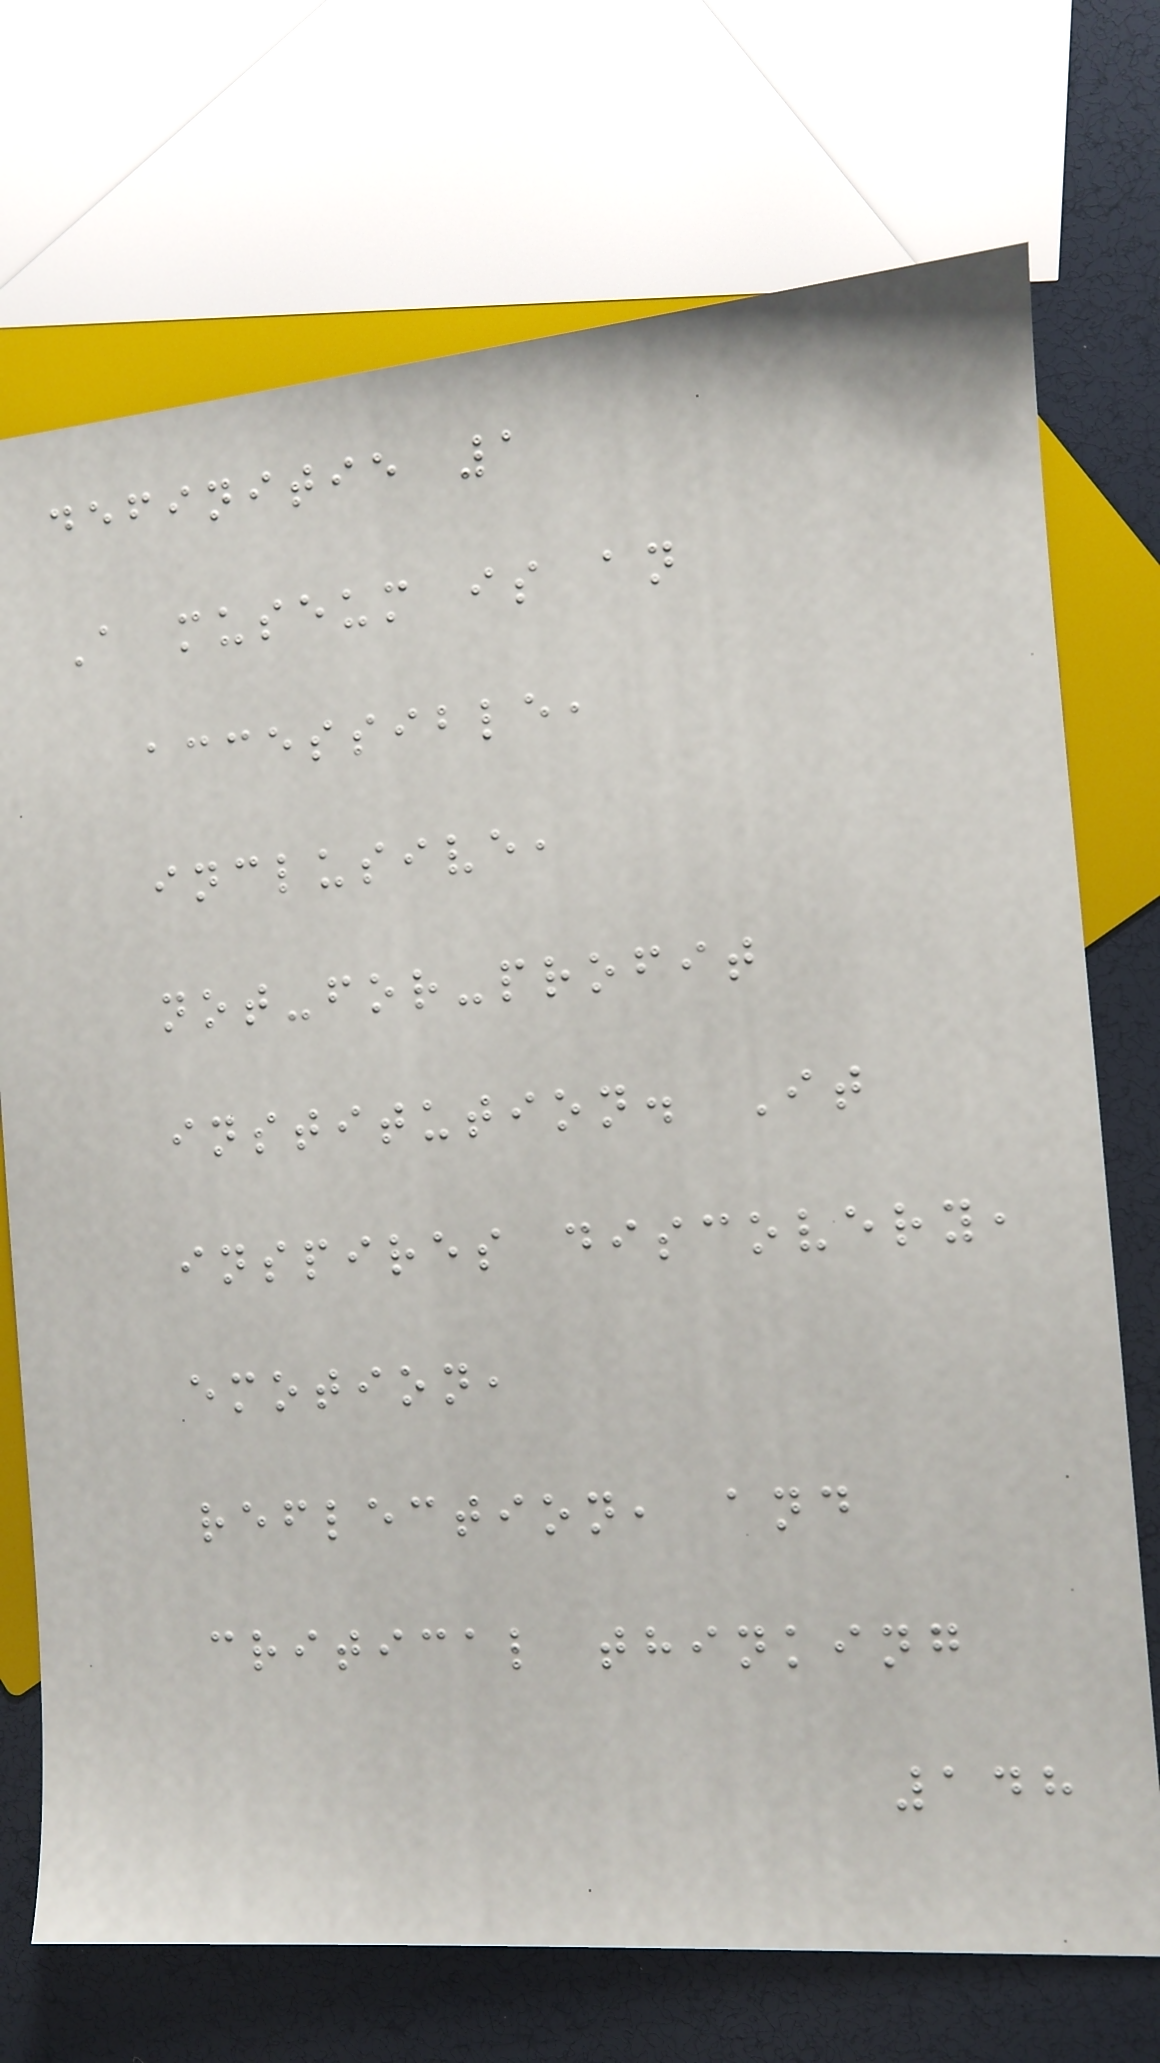definitie 1
A museum is an
accessible,
inclusive,
not-for-profit
institution. It
inspires discovery,
emotion,
reflection, and
critical thinking
148
